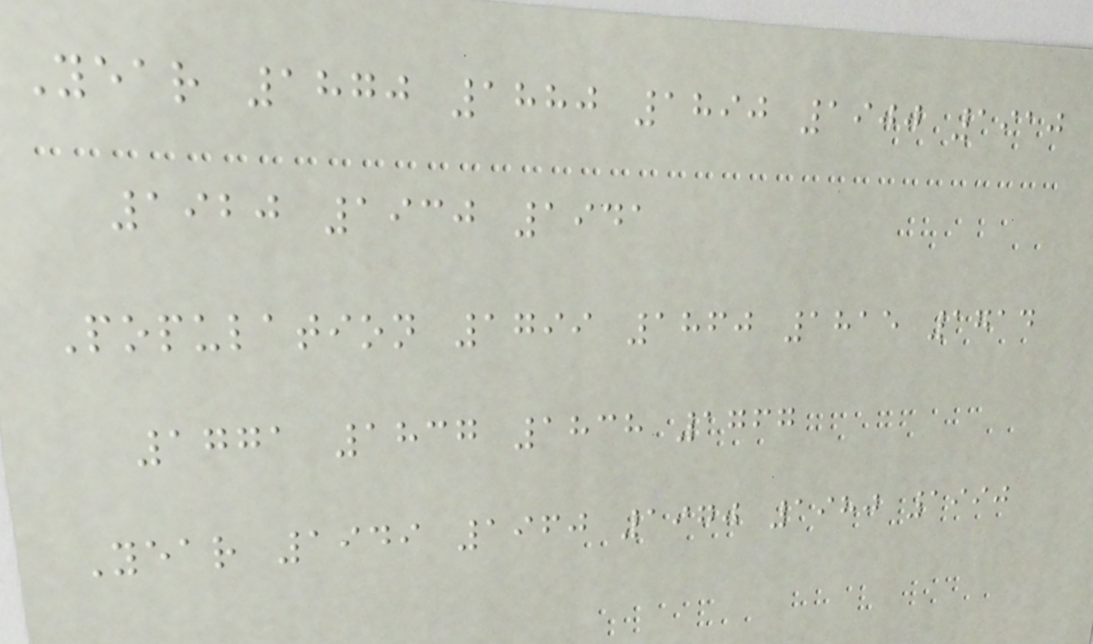Year 1870 1880 1890 1900 1910
1920 1930 1941
Population 1799 1860 1815 1714
1771 1837 1838 1767
Year 1949 1960 1970 1980 1990
